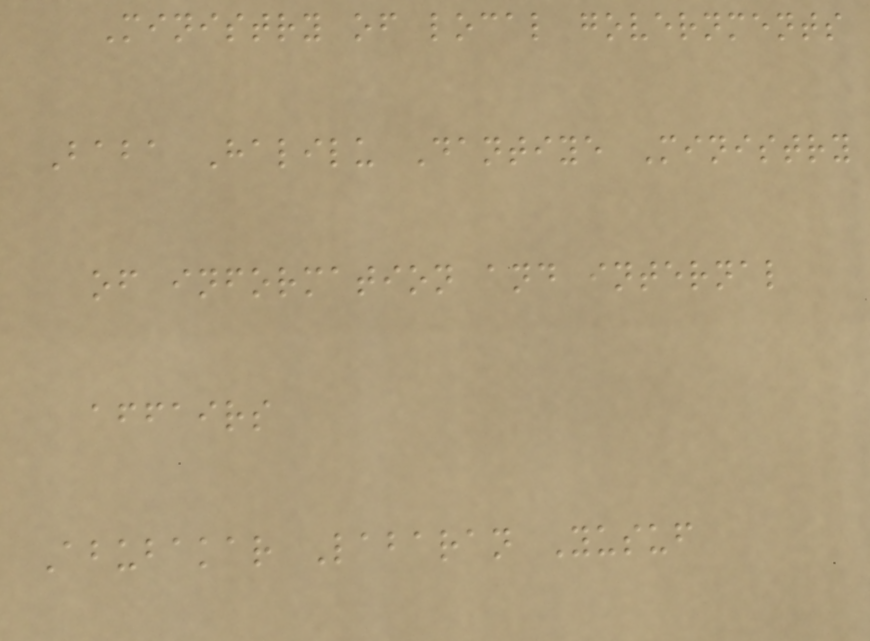Ministry of local governments
Baba Halilu Dantiye Ministry
of information and internal
affairs
Abubakar Labaran Yusuf
